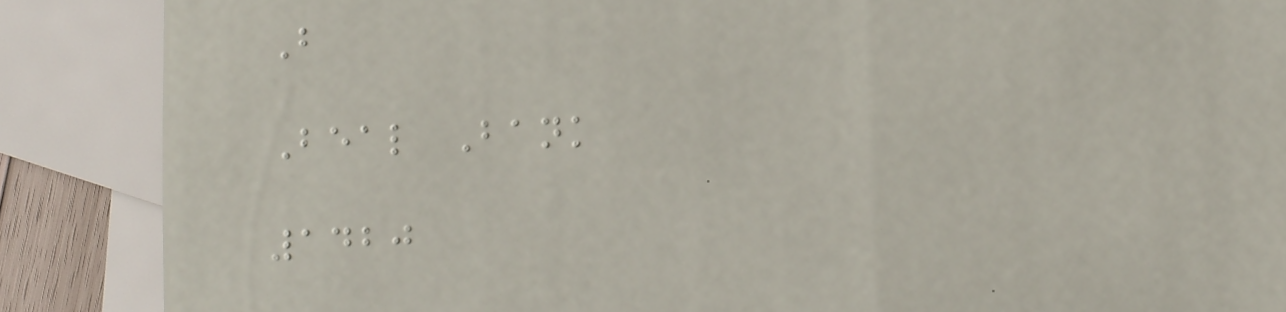B
Beal Bank
1420
